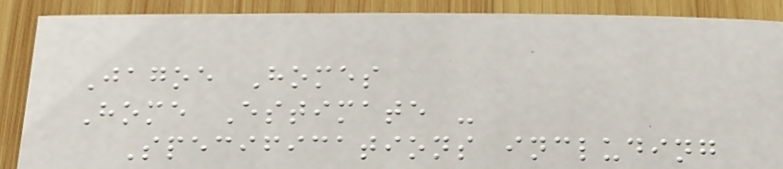Jagoe Homes
Home Estimate -
Specifications including
